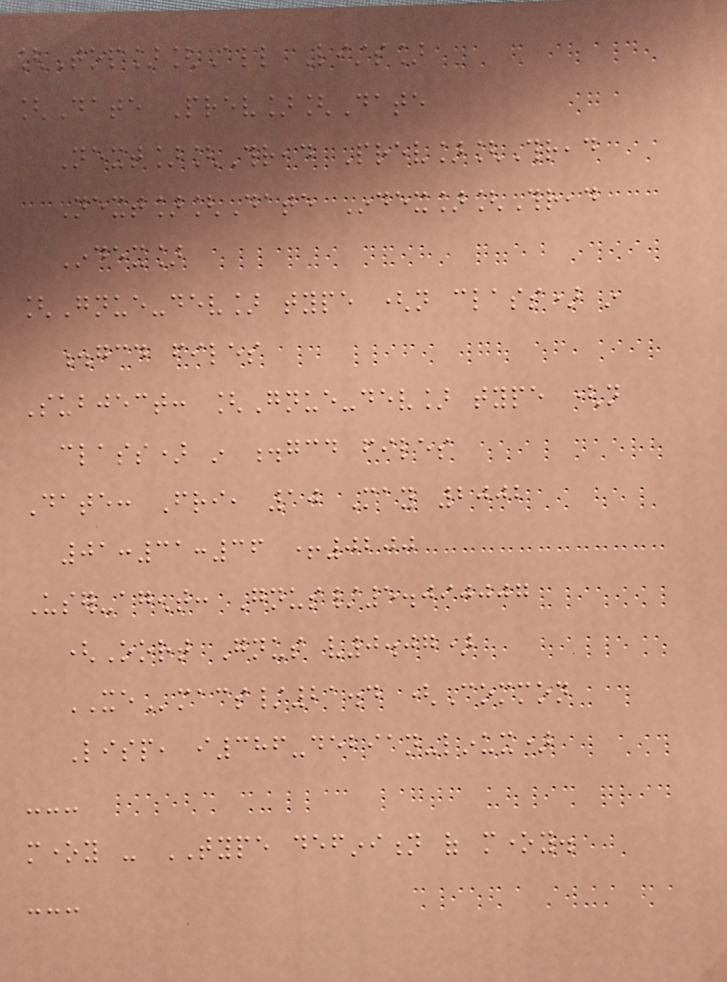[Top][All Lists]
[Date Prev][Date
Next][Thread Prev][Thread
Next][Date Index][Thread
Index]
[Gnue-dev] type (not class) in
.gcd files
Subject: [Gnue-dev] type (not
class) in .gcd files
Date: Fri, 10 May 2002
01:31:36 +0200
User-agent: Gnus/5.090007
(Oort Gnus v0.07)
XEmacs/21.4 (Common
Lisp, i386-debian-linux)
---
money - TYPE definition of money.
---
